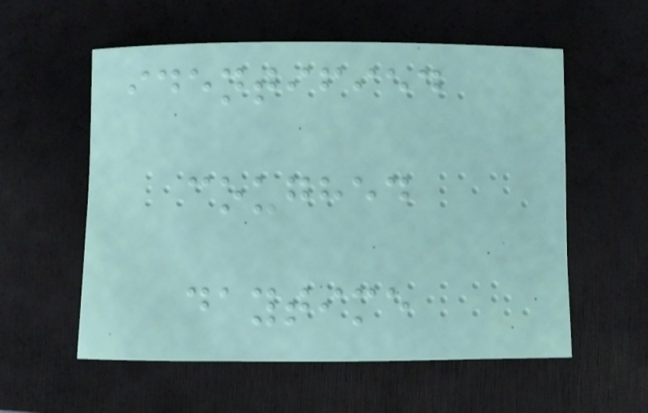identified
coughed
daytime
